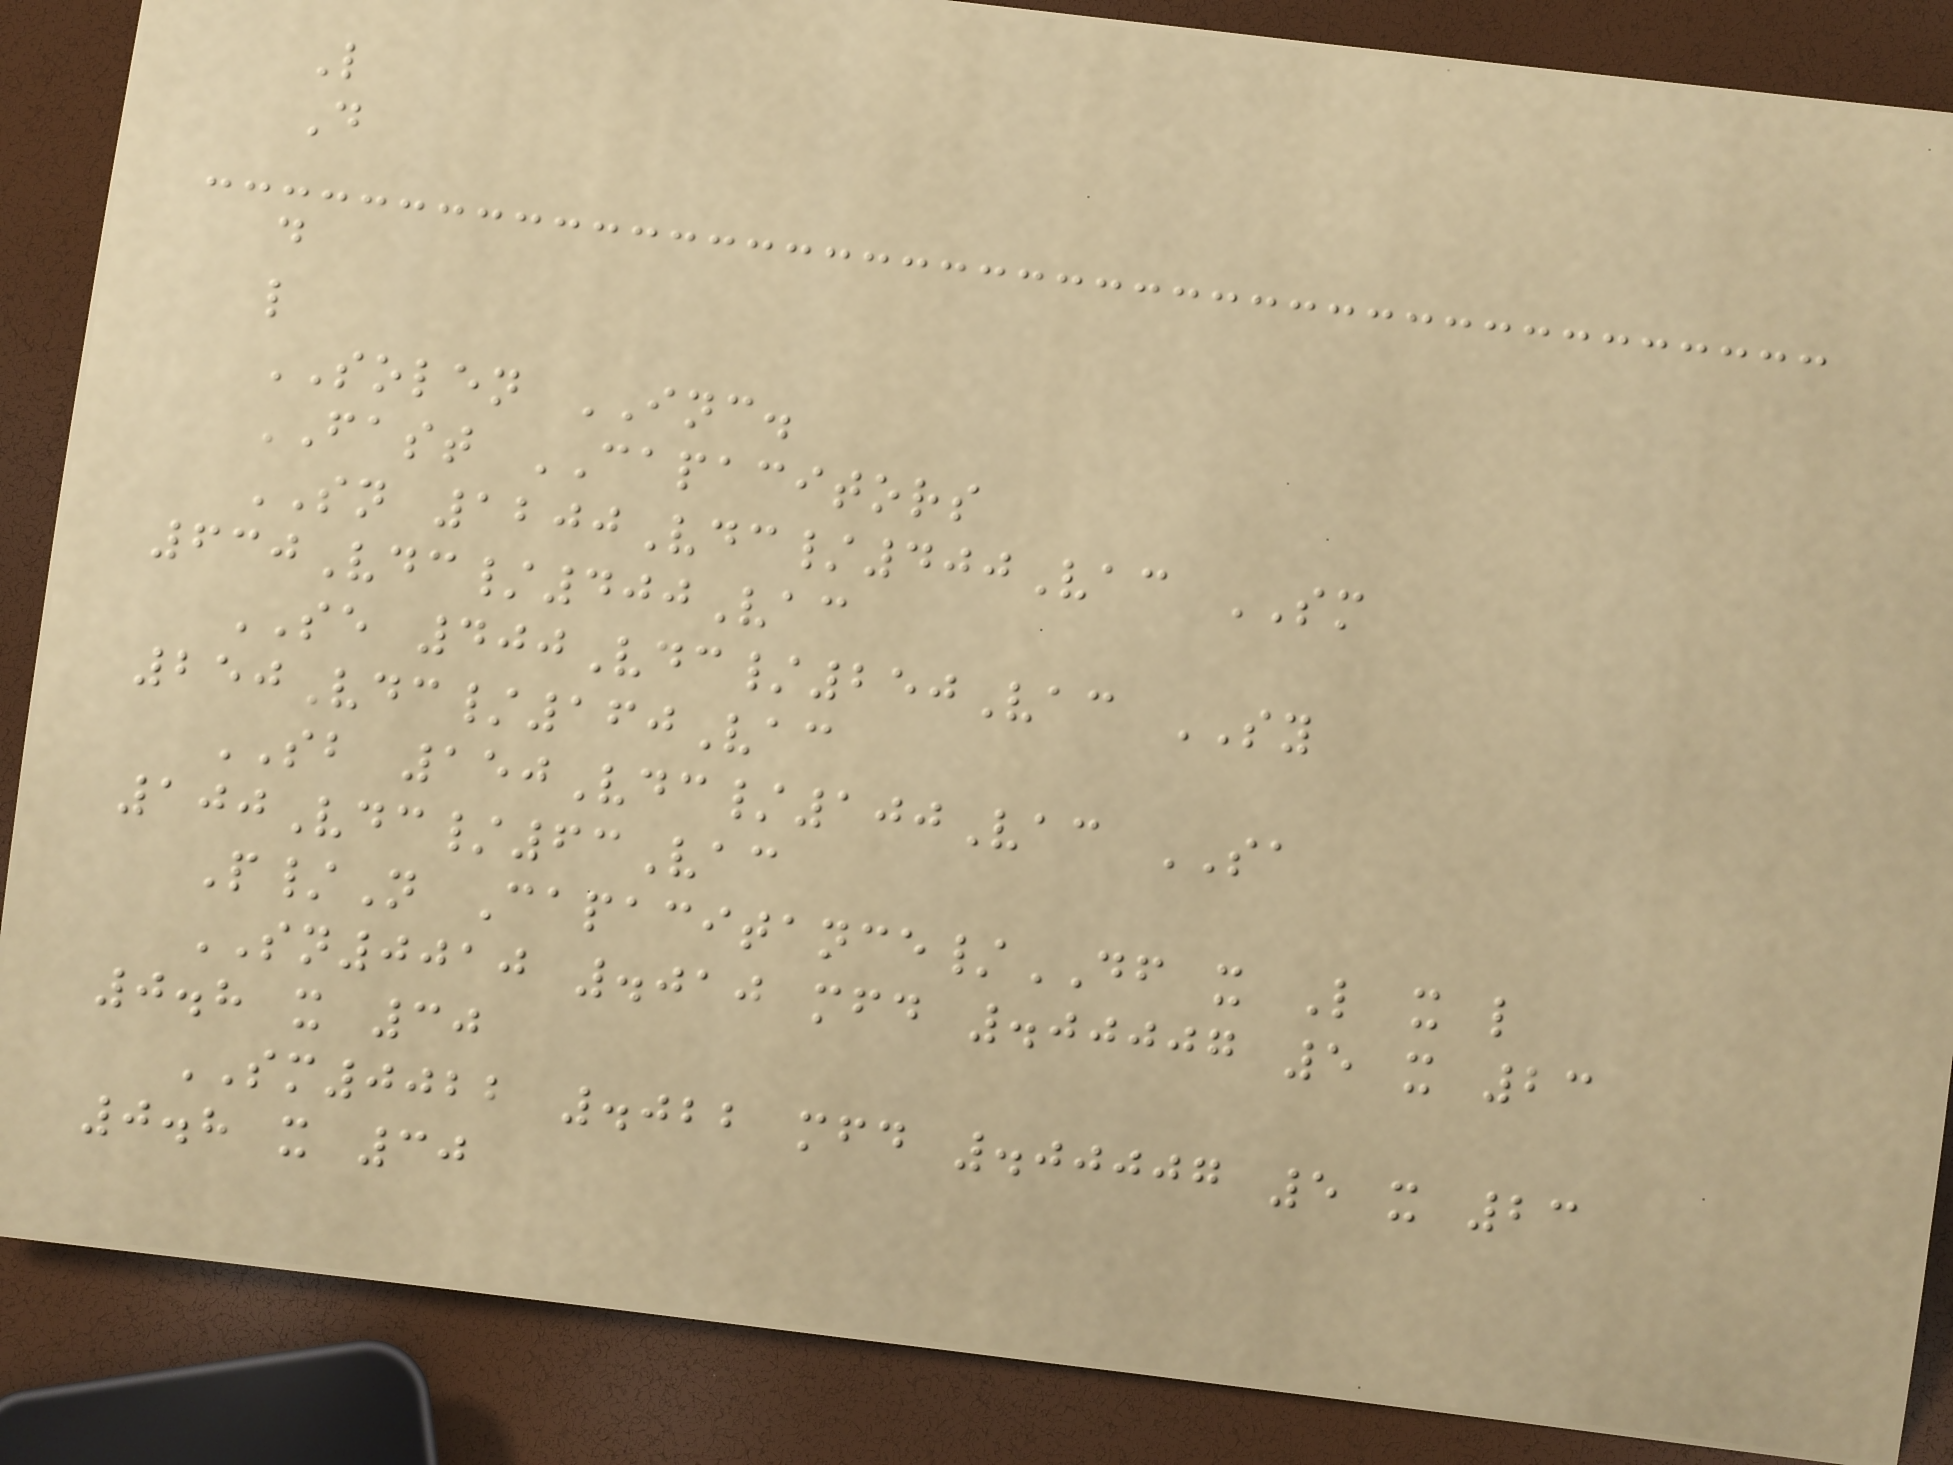L
D
d
l
SOLEN INC.
FAST CAPACITORS
SN 1200Vdc/400Vac SM
630Vdc/400Vac
SE 400Vdc/250Vac SY
250Vdc/160Vac
SB 150Vdc/100Vac SA
100Vdc/63Vac
P/N Capacitance/DF x L x l
SN0010 .010 mfd .00007 5 x 23
0.8 x 30
SM0022 .022 mfd .00007 5 x 23
0.8 x 30
